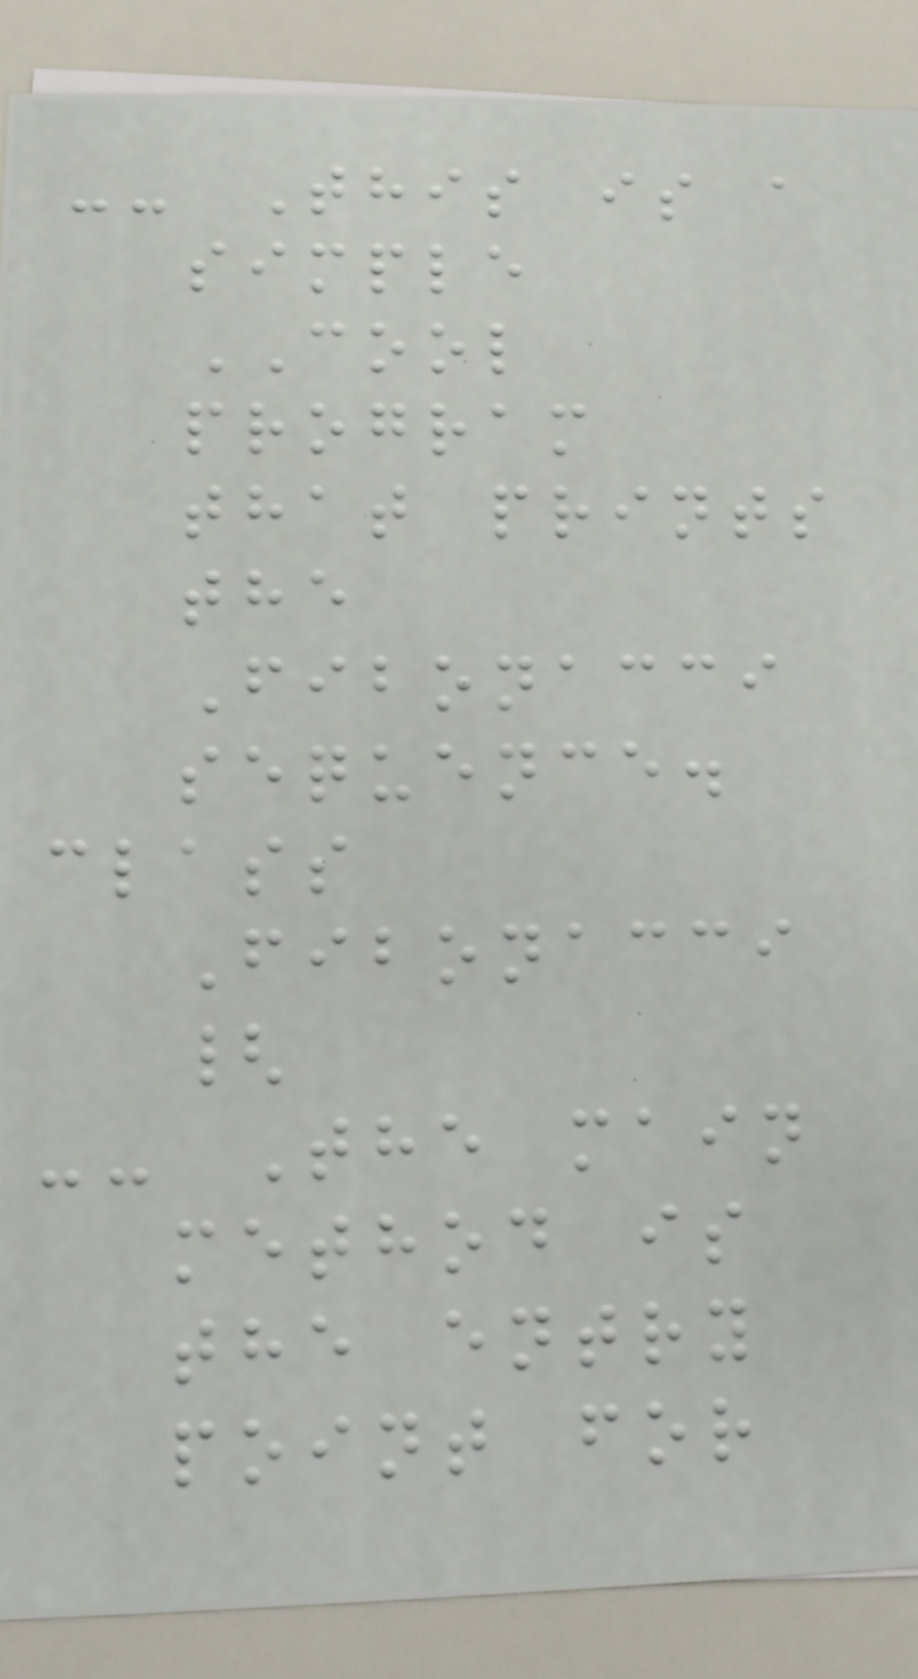-- This is a
simple
COOL
program
that prints
the
Fibonacci
sequence.
class
Fibonacci
{
-- The main
method is
the entry
point for
